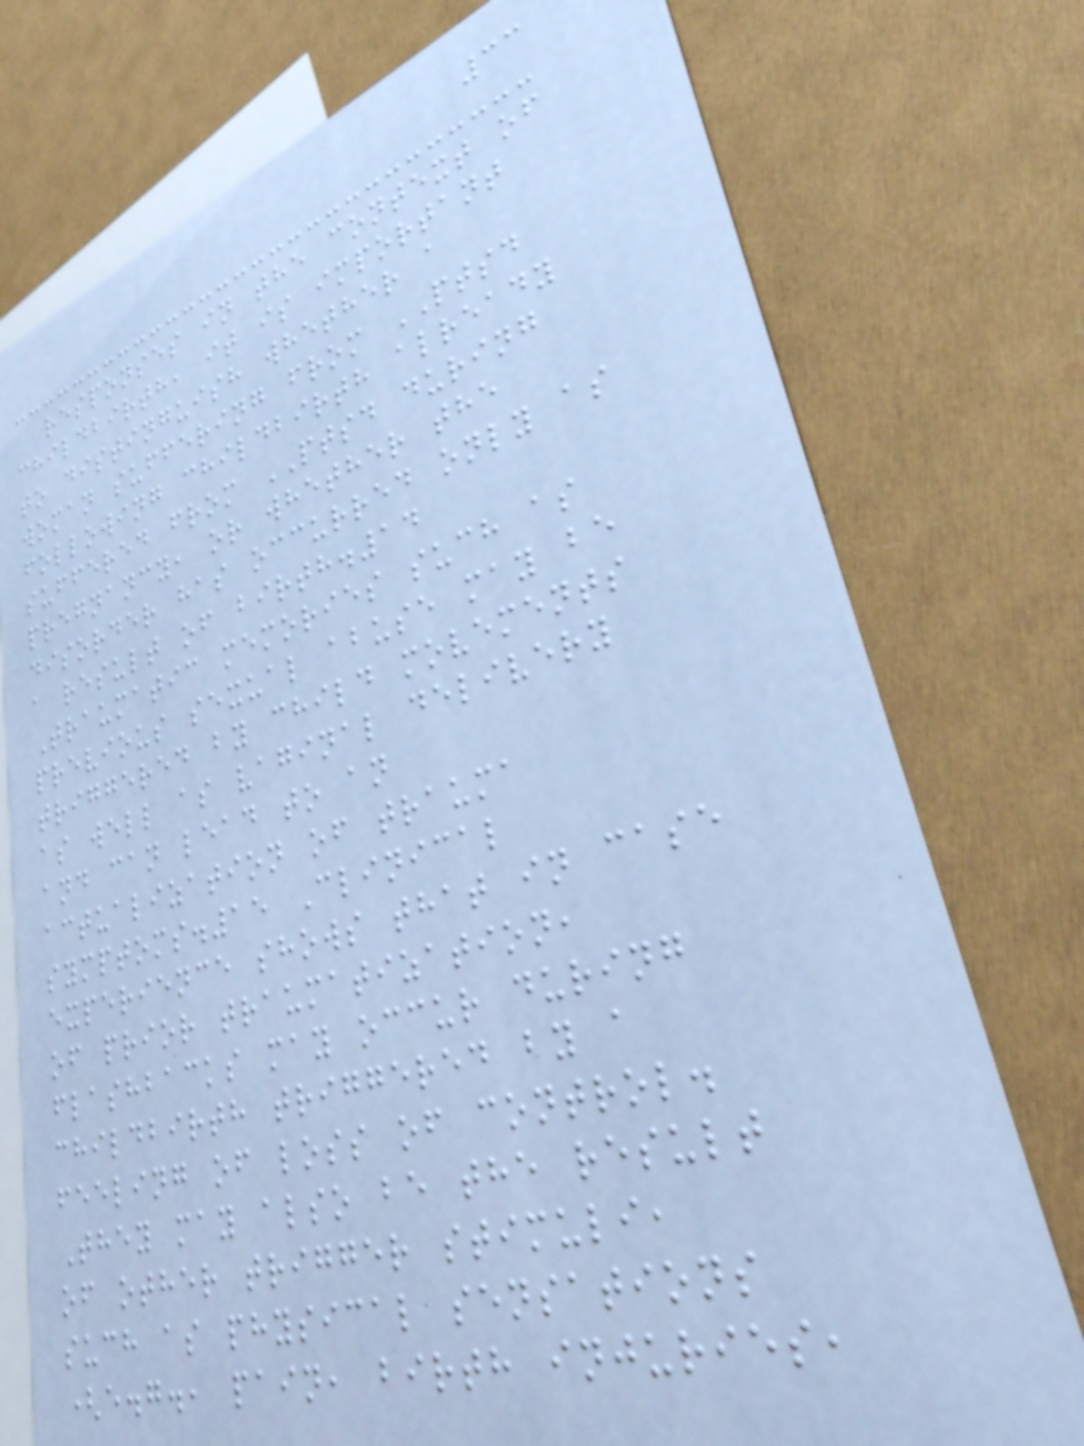33
responses in the context of
childbirth, it is important
to distinguish whether a
woman suffering from PTSD
following childbirth already
suffered from PTSD during
pregnancy, or whether the
disorder has occurred only as
a result of birth.14
Traumatic memories such as
previous sexual abuse may be
triggered by child movements
as well as vaginal delivery
and can lead to an
actualization of trauma
symptoms.15 Clinical
experience shows that in case
of prior traumatization,
flashbacks may occur during
childbirth triggered by a
feeling of loss of control.
They may also be the result
of other trigger stimuli,
such as physical sensations
(e.g., pain, birth injuries,
